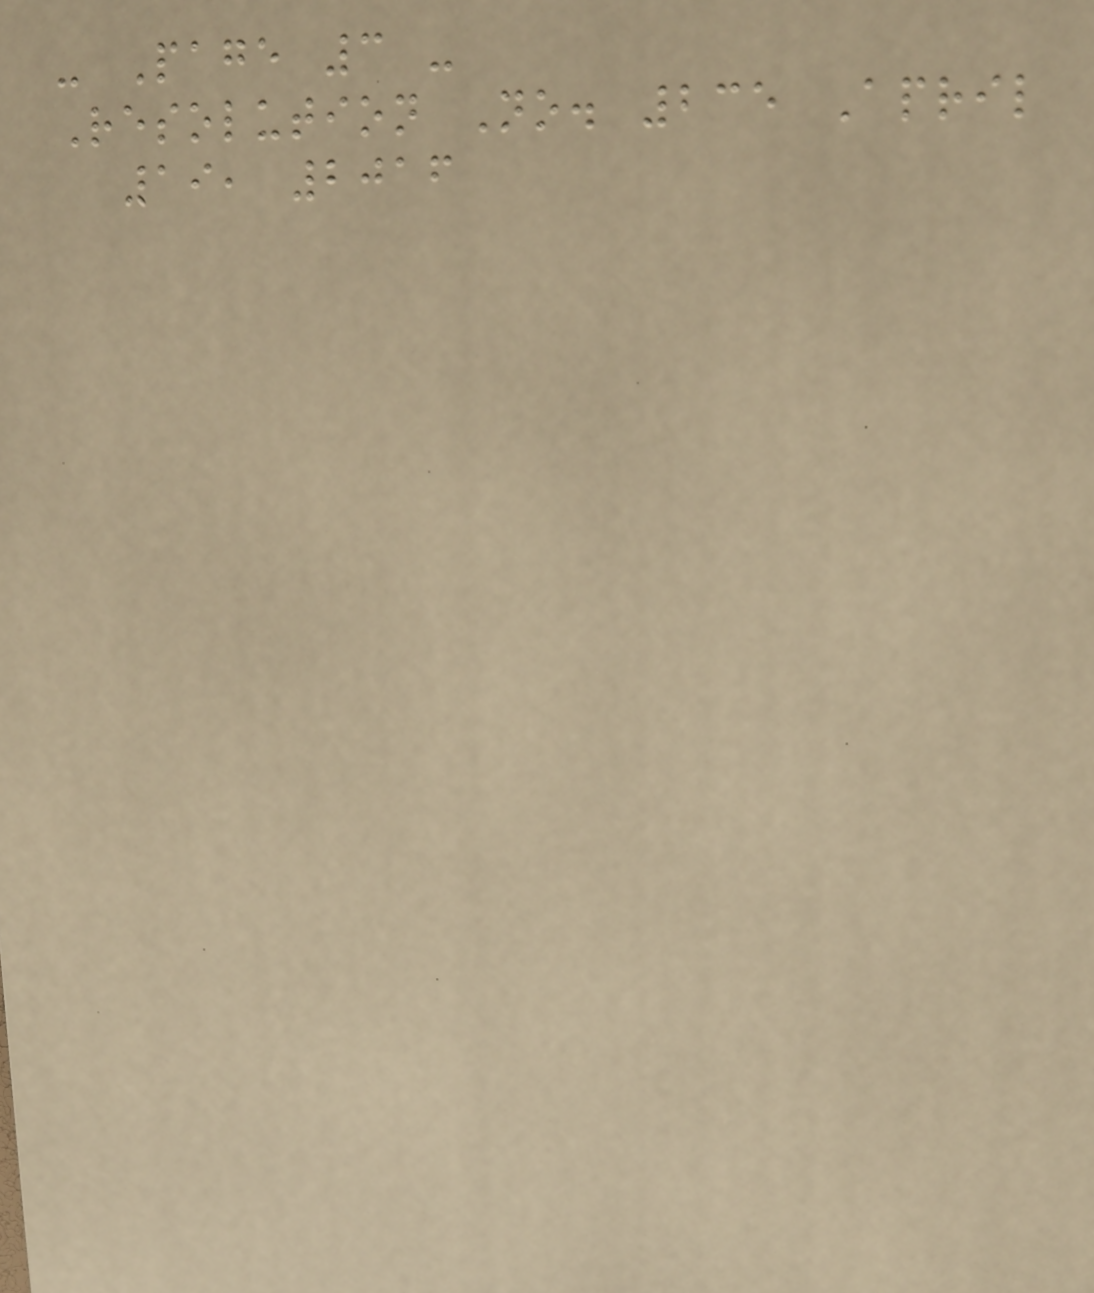- Page 3 -
Resolution No. 235 April
19, 2016
